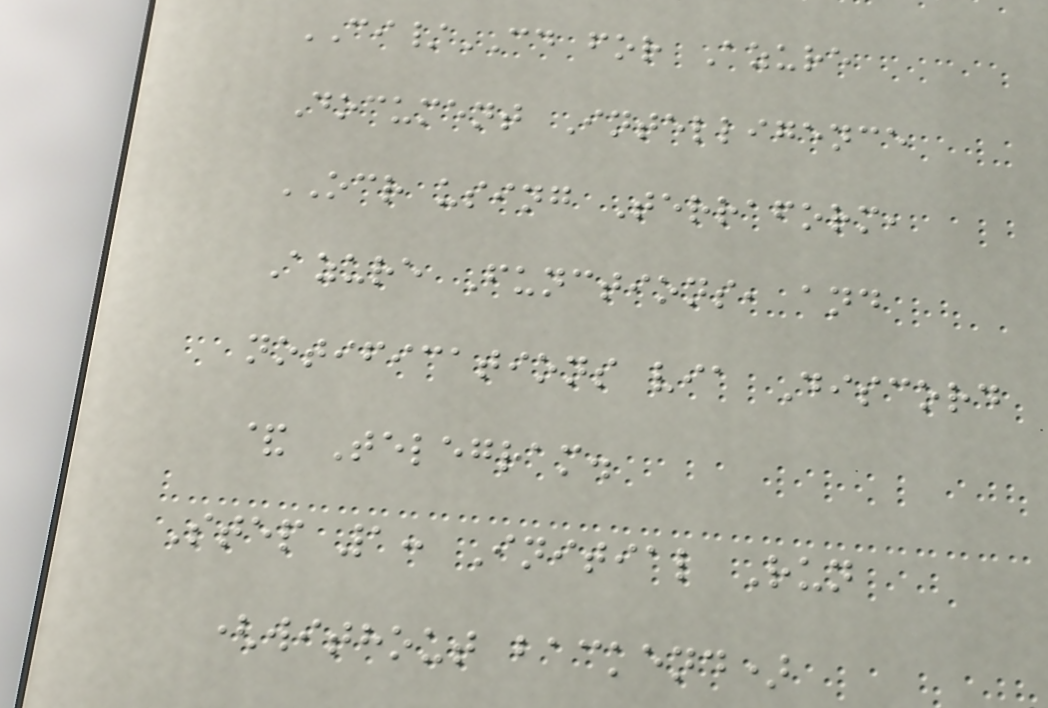CI/CD for Azure
Document Intelligence
OCR using Terraform,
Azure Functions, and
notifications via Discord
& Telegram.
Step 1: Initial Run
(without backend)
